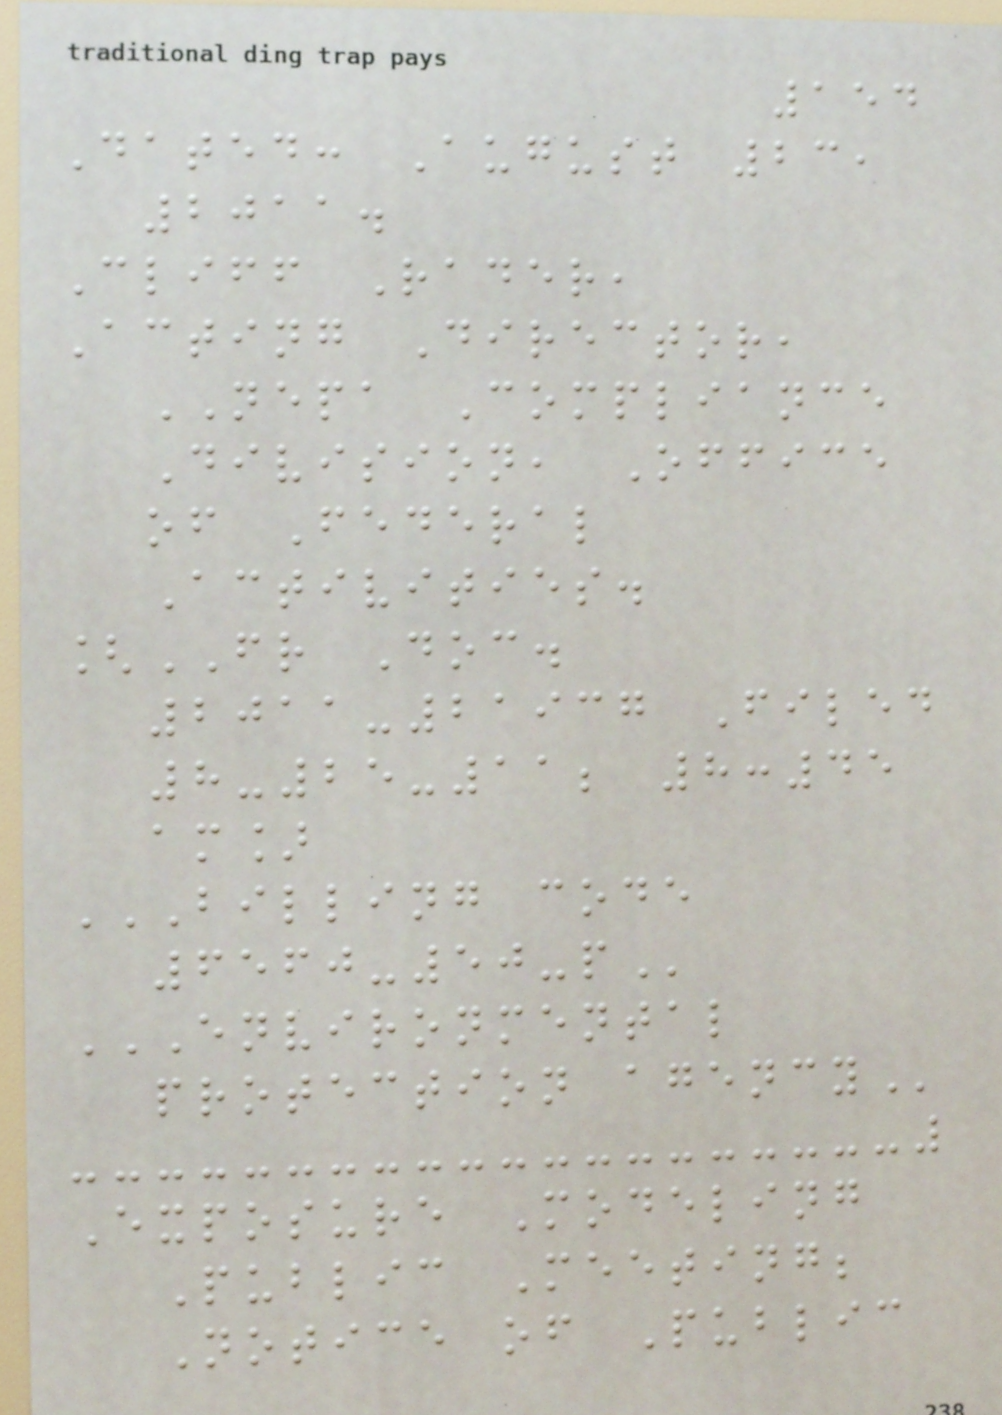154
Dated: August 23,
2011.
Cliff Rader,
Acting Director,
NEPA Compliance
Division, Office
of Federal
Activities.
[FR Doc.
2011-21937 Filed
8-25-11; 8:45
am]
BILLING CODE
6560-50-P
ENVIRONMENTAL
PROTECTION AGENCY
Exposure Modeling
Public Meeting;
Notice of Public
